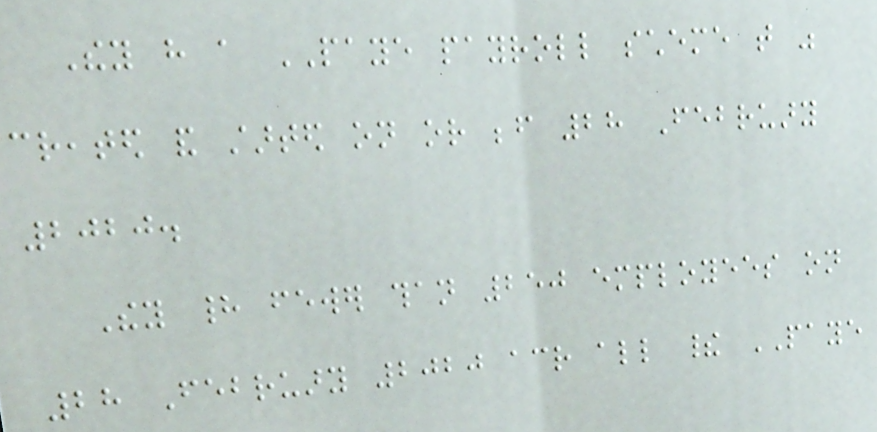They have a PAYE payroll scheme that was
created and started on or before 28 February
2020.
They had fewer than 250 employees on
28 February 2020 across all their PAYE
